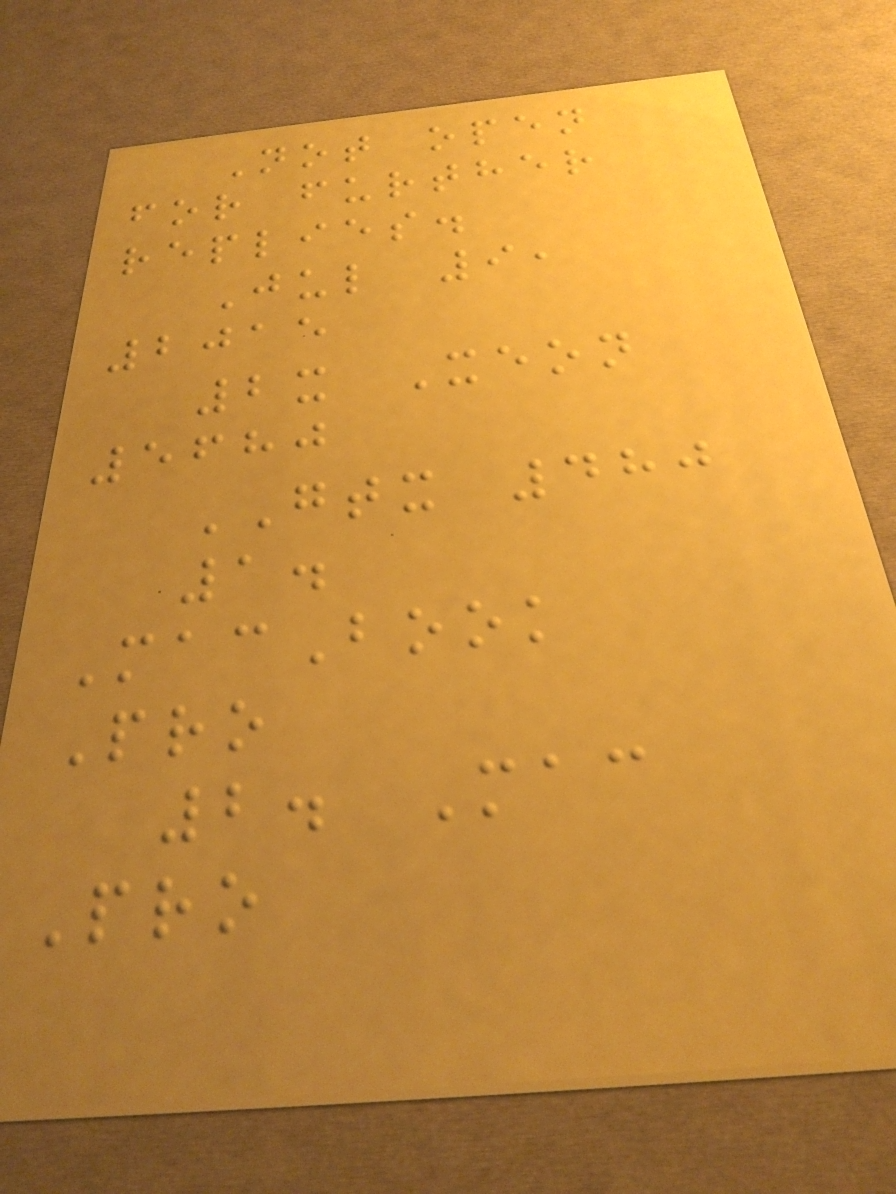Not open
for further
replies.
Jul 9,
2015
2x Xeon
5680
GTX 480
1.
MacBook
Pro
2. Mac
Pro
